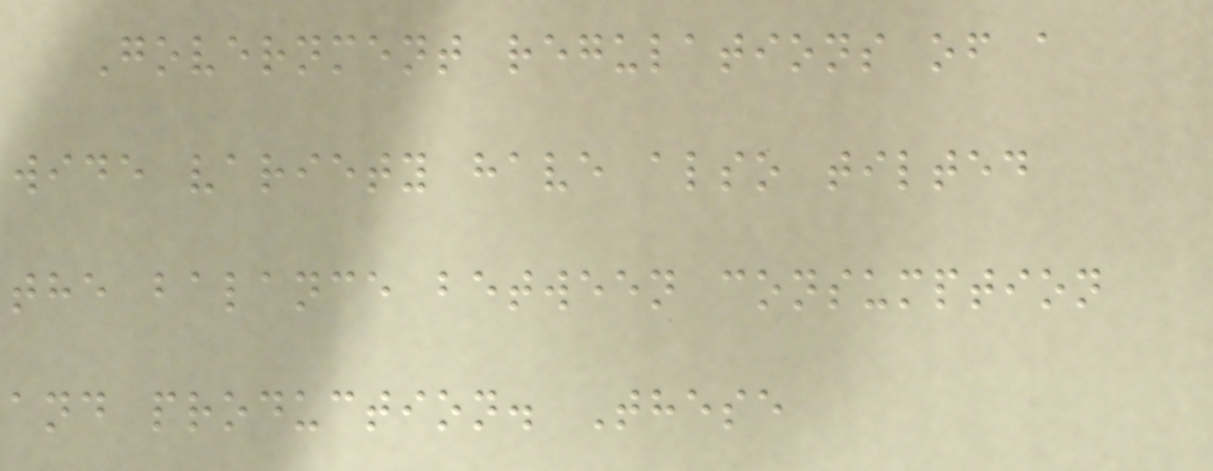Government regulations of a
wide variety have also tilted
the balance between consumption
and production. These
